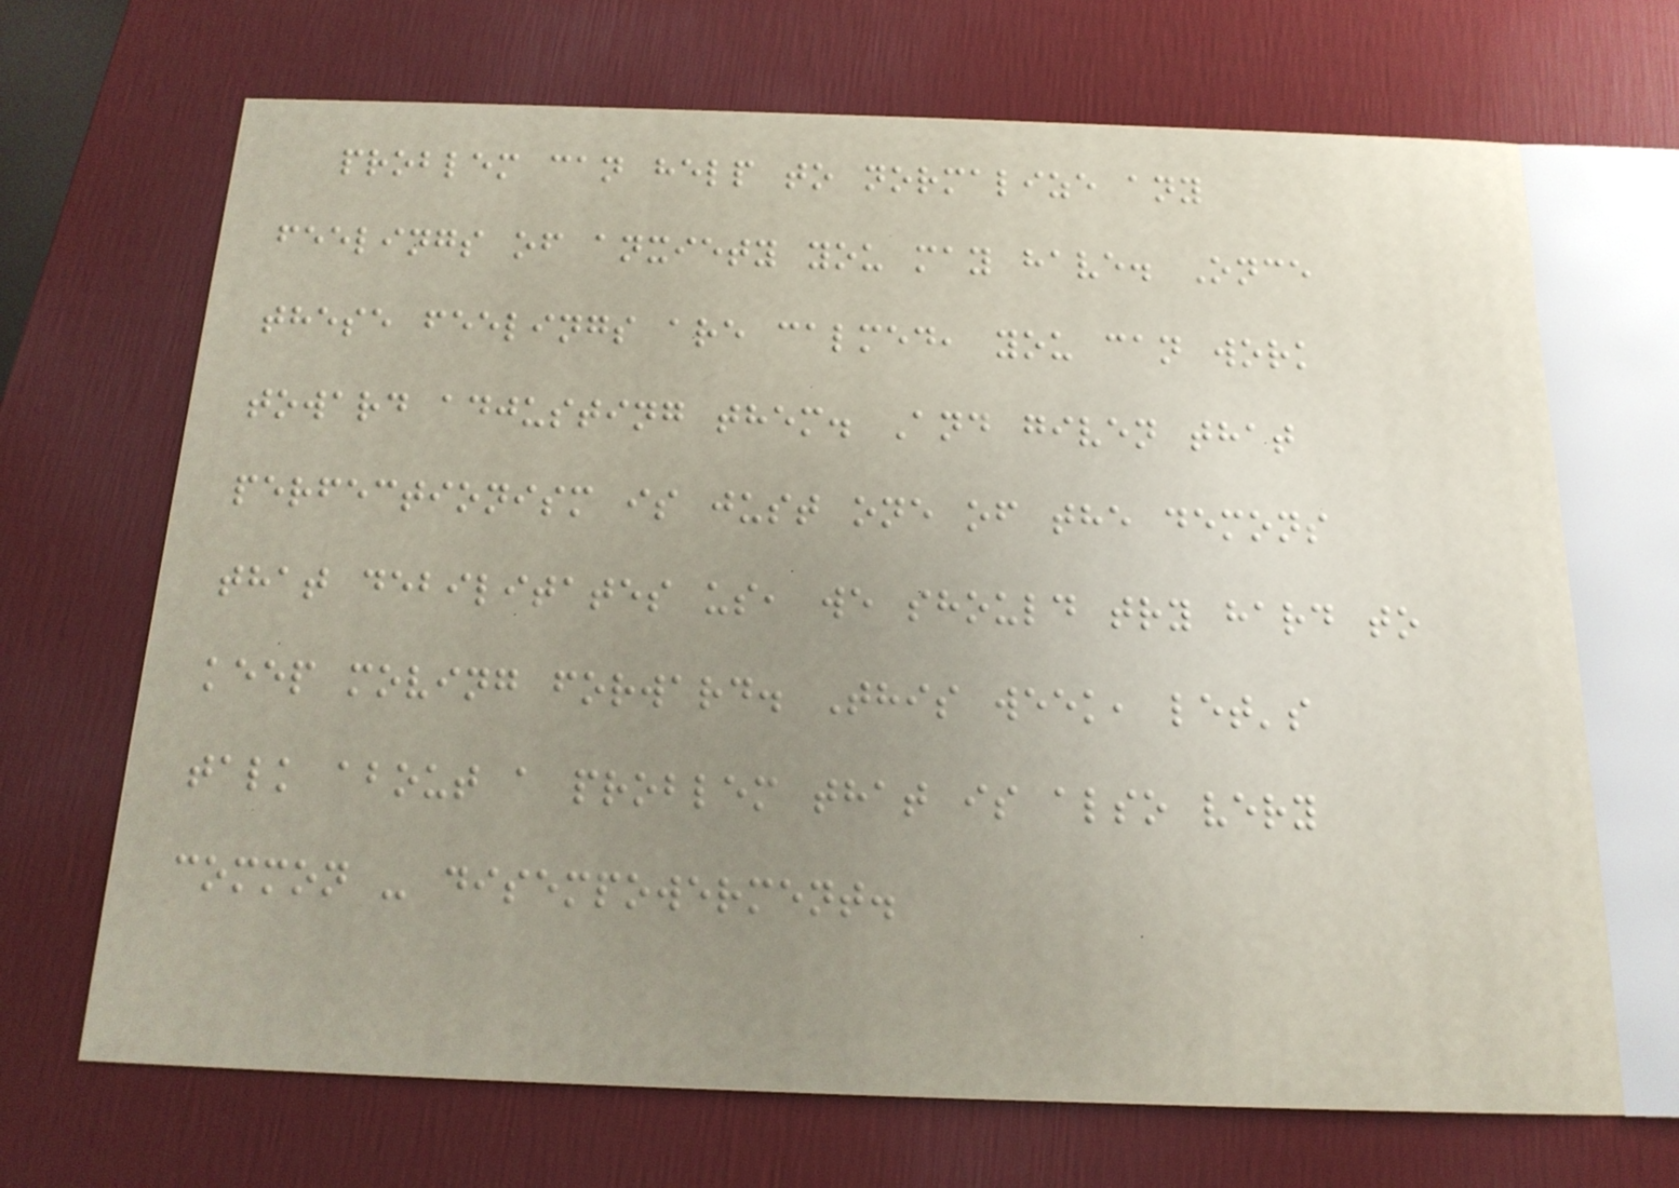problem can help to normalize any
feelings of anxiety you may have. Once
these feelings are calmed, you can work
toward adjusting them. And given that
perfectionism is just one of the demons
that debilitates us, we should try hard to
keep moving forward. This week, let's
talk about a problem that is also very
common - disempowerment.
